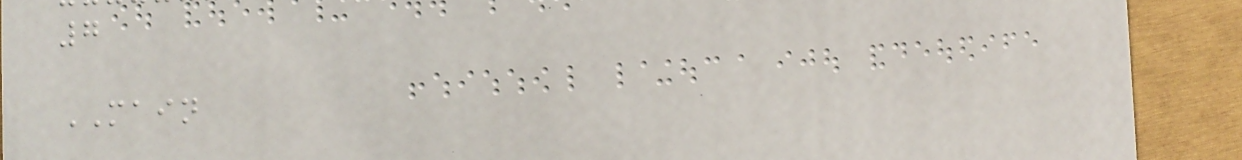7
MAIN
